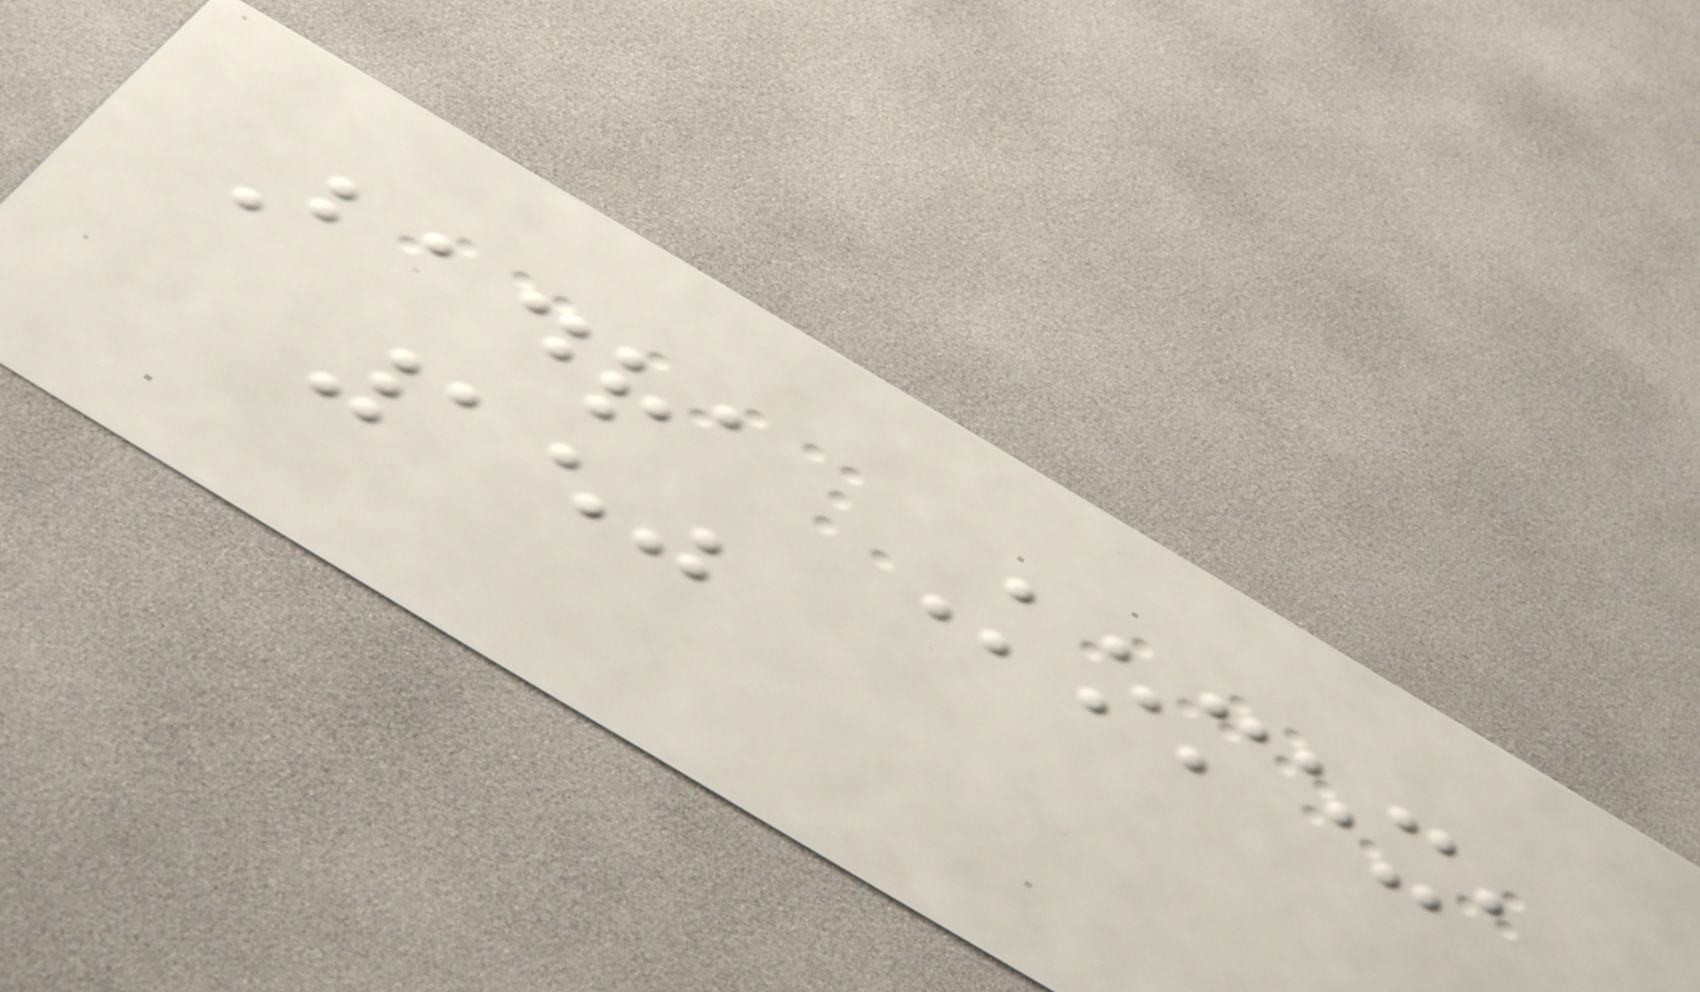Badra Komex,
150
